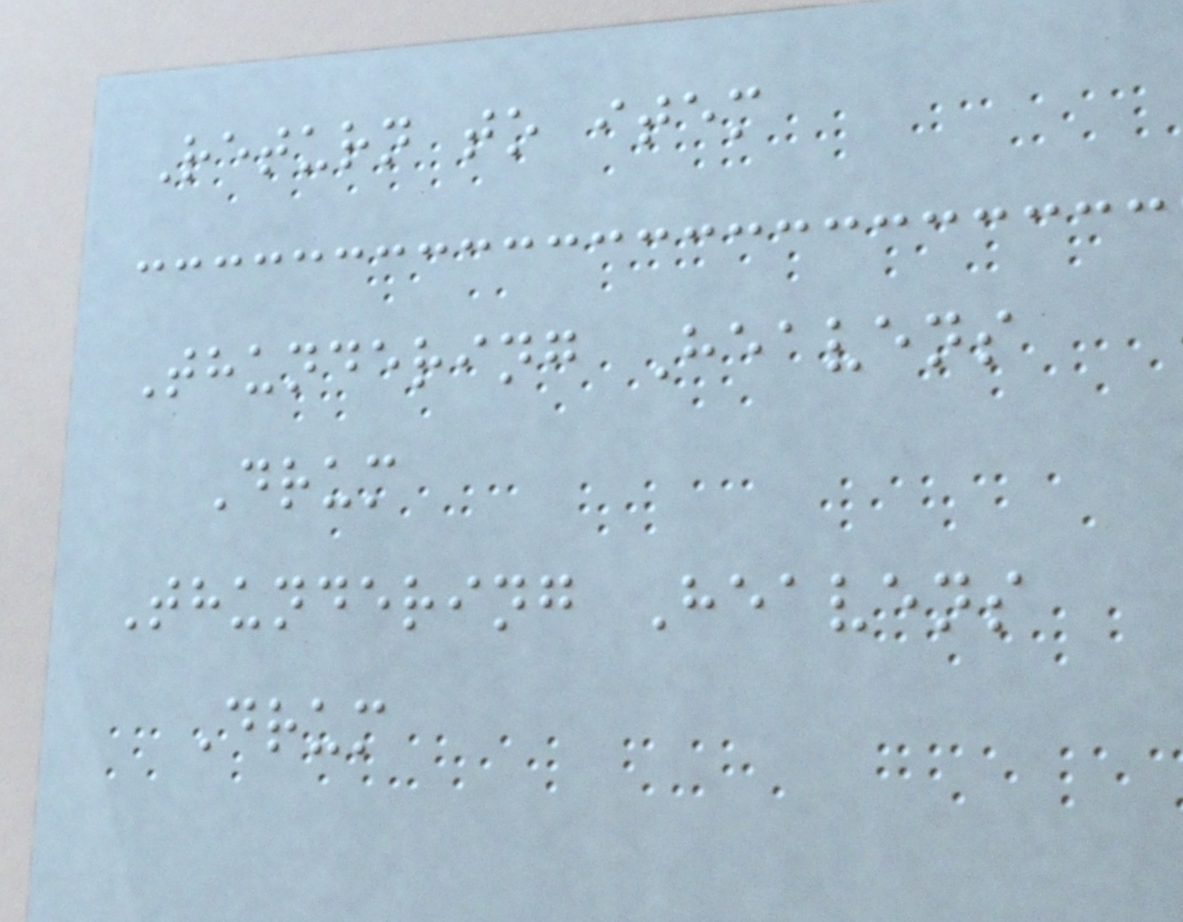Return to item
Thundering Heavens
Drum
Thundering Heavens
Drum
